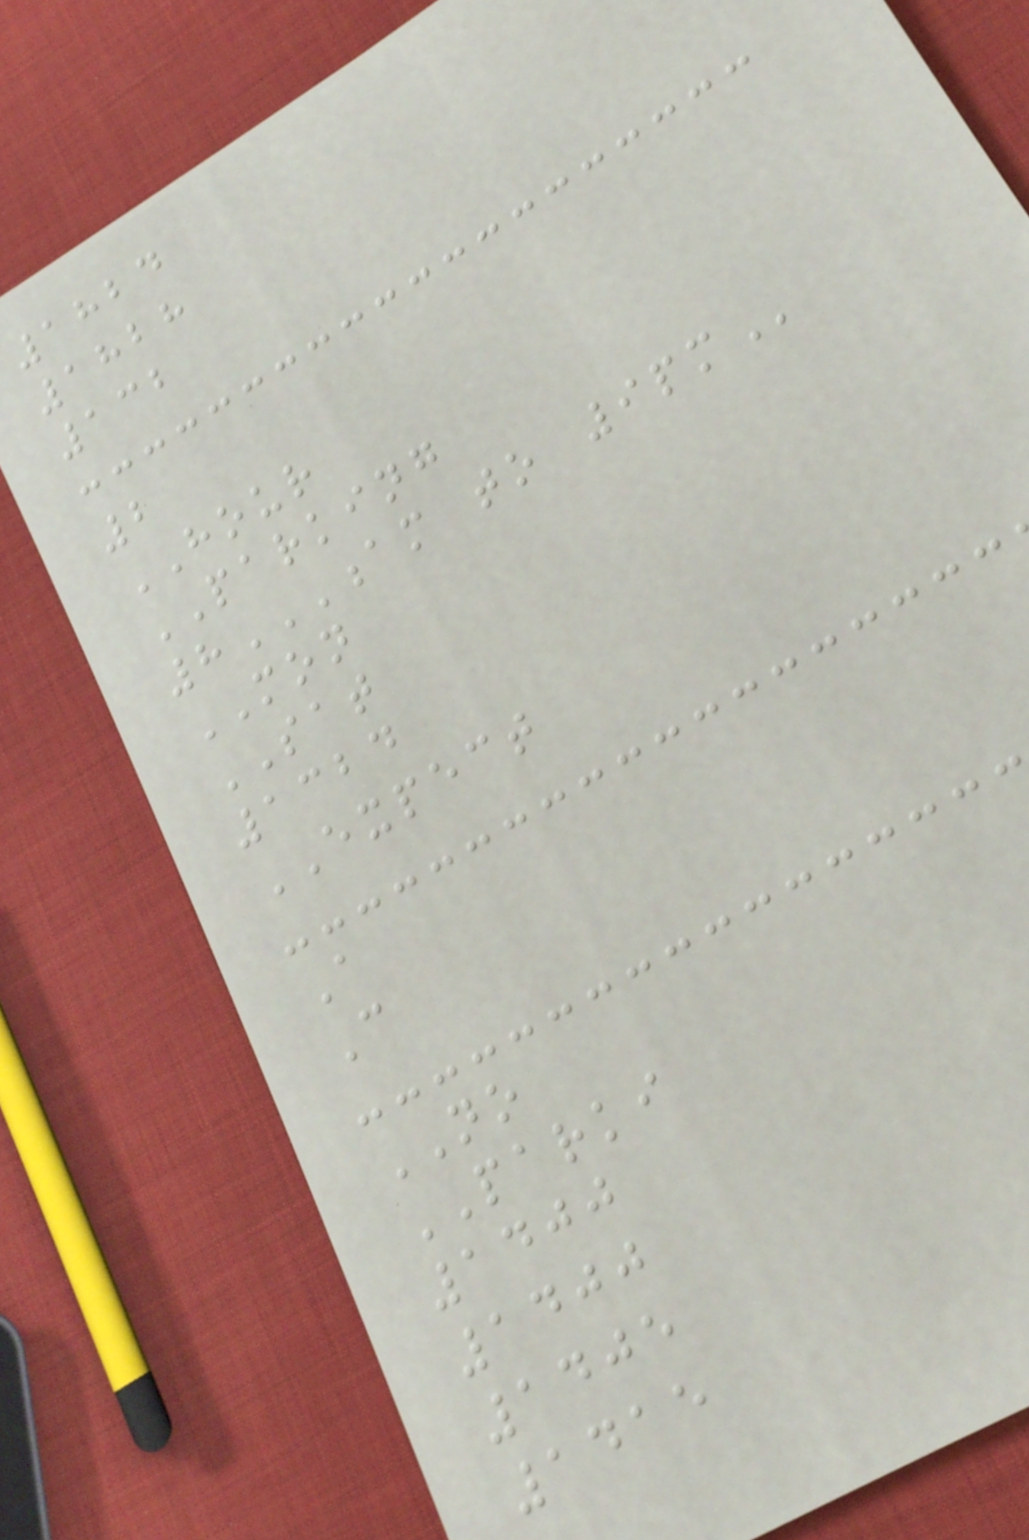1824
1828
132
2
HOUR
PARKING
8AM TO 9PM
MON
SAT
1324
EXPECT
A
C
NO
PARKI
1400
1400
1405
1415
